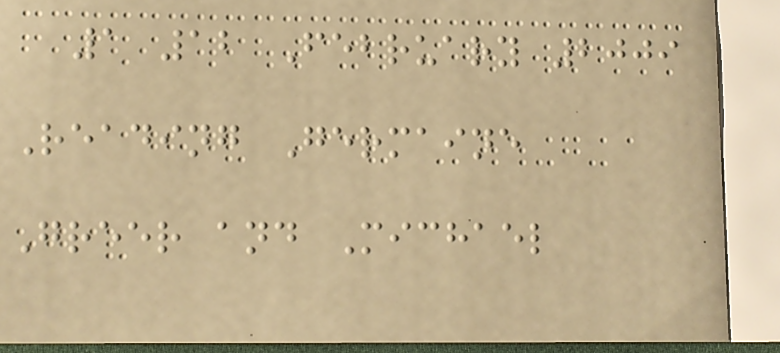1 12 February 2009
Reading Germaine
Greer and Michael
